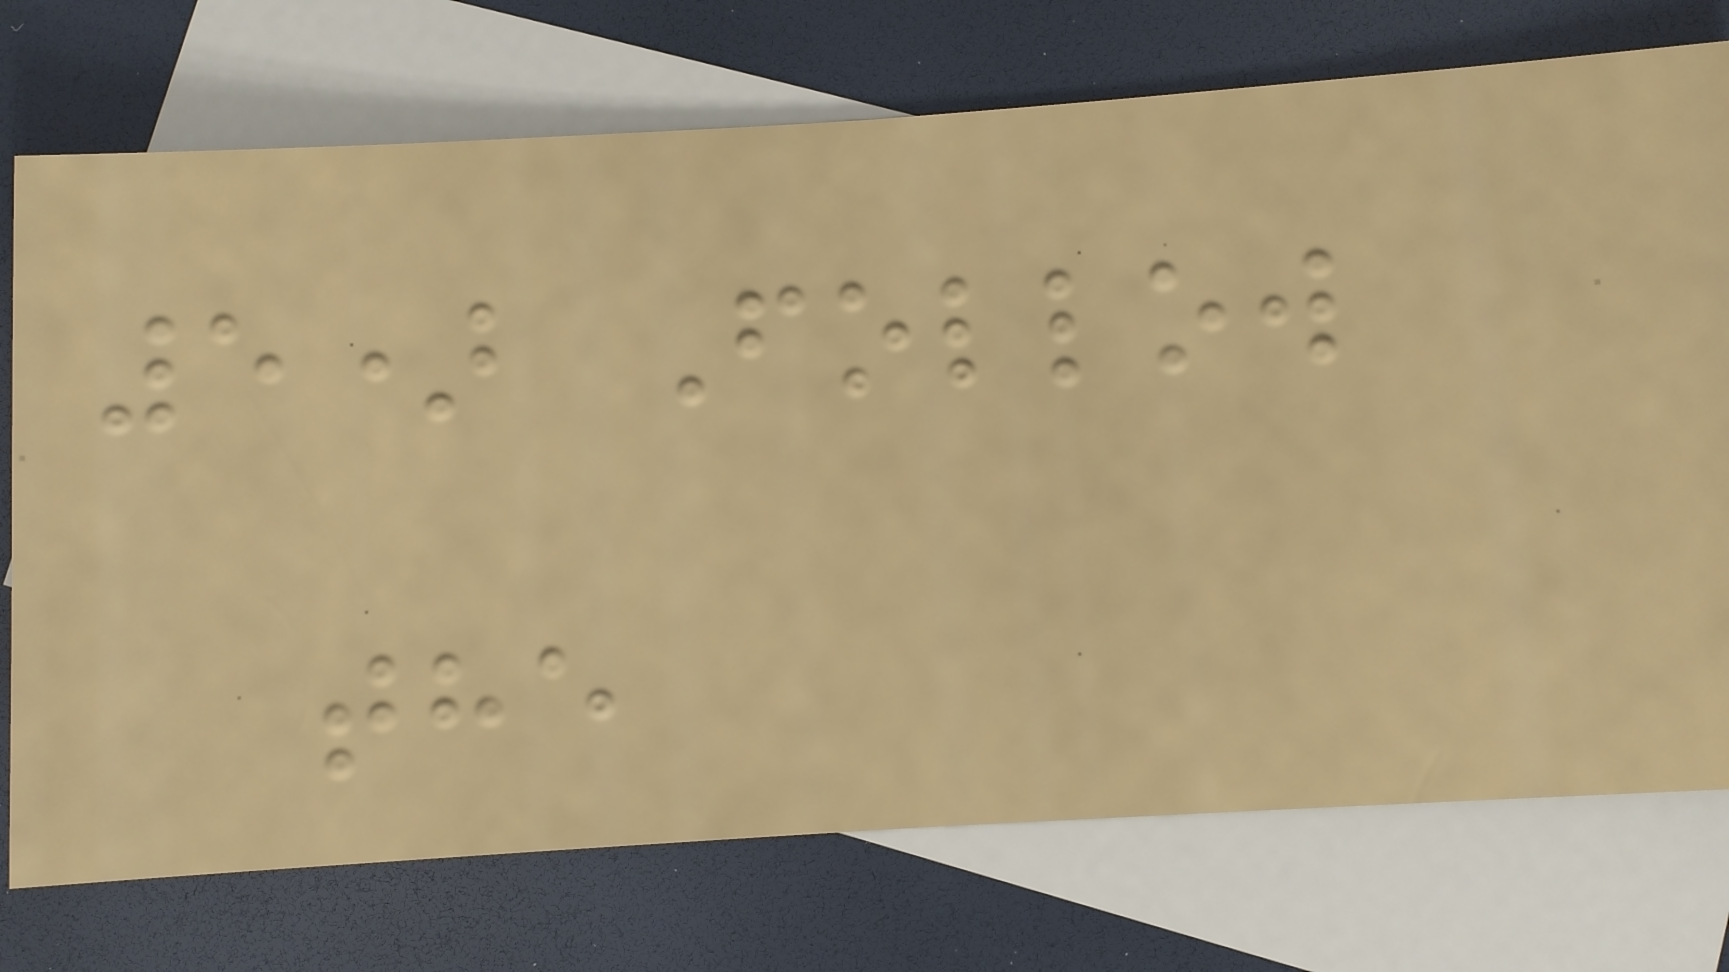5) Follow
the
